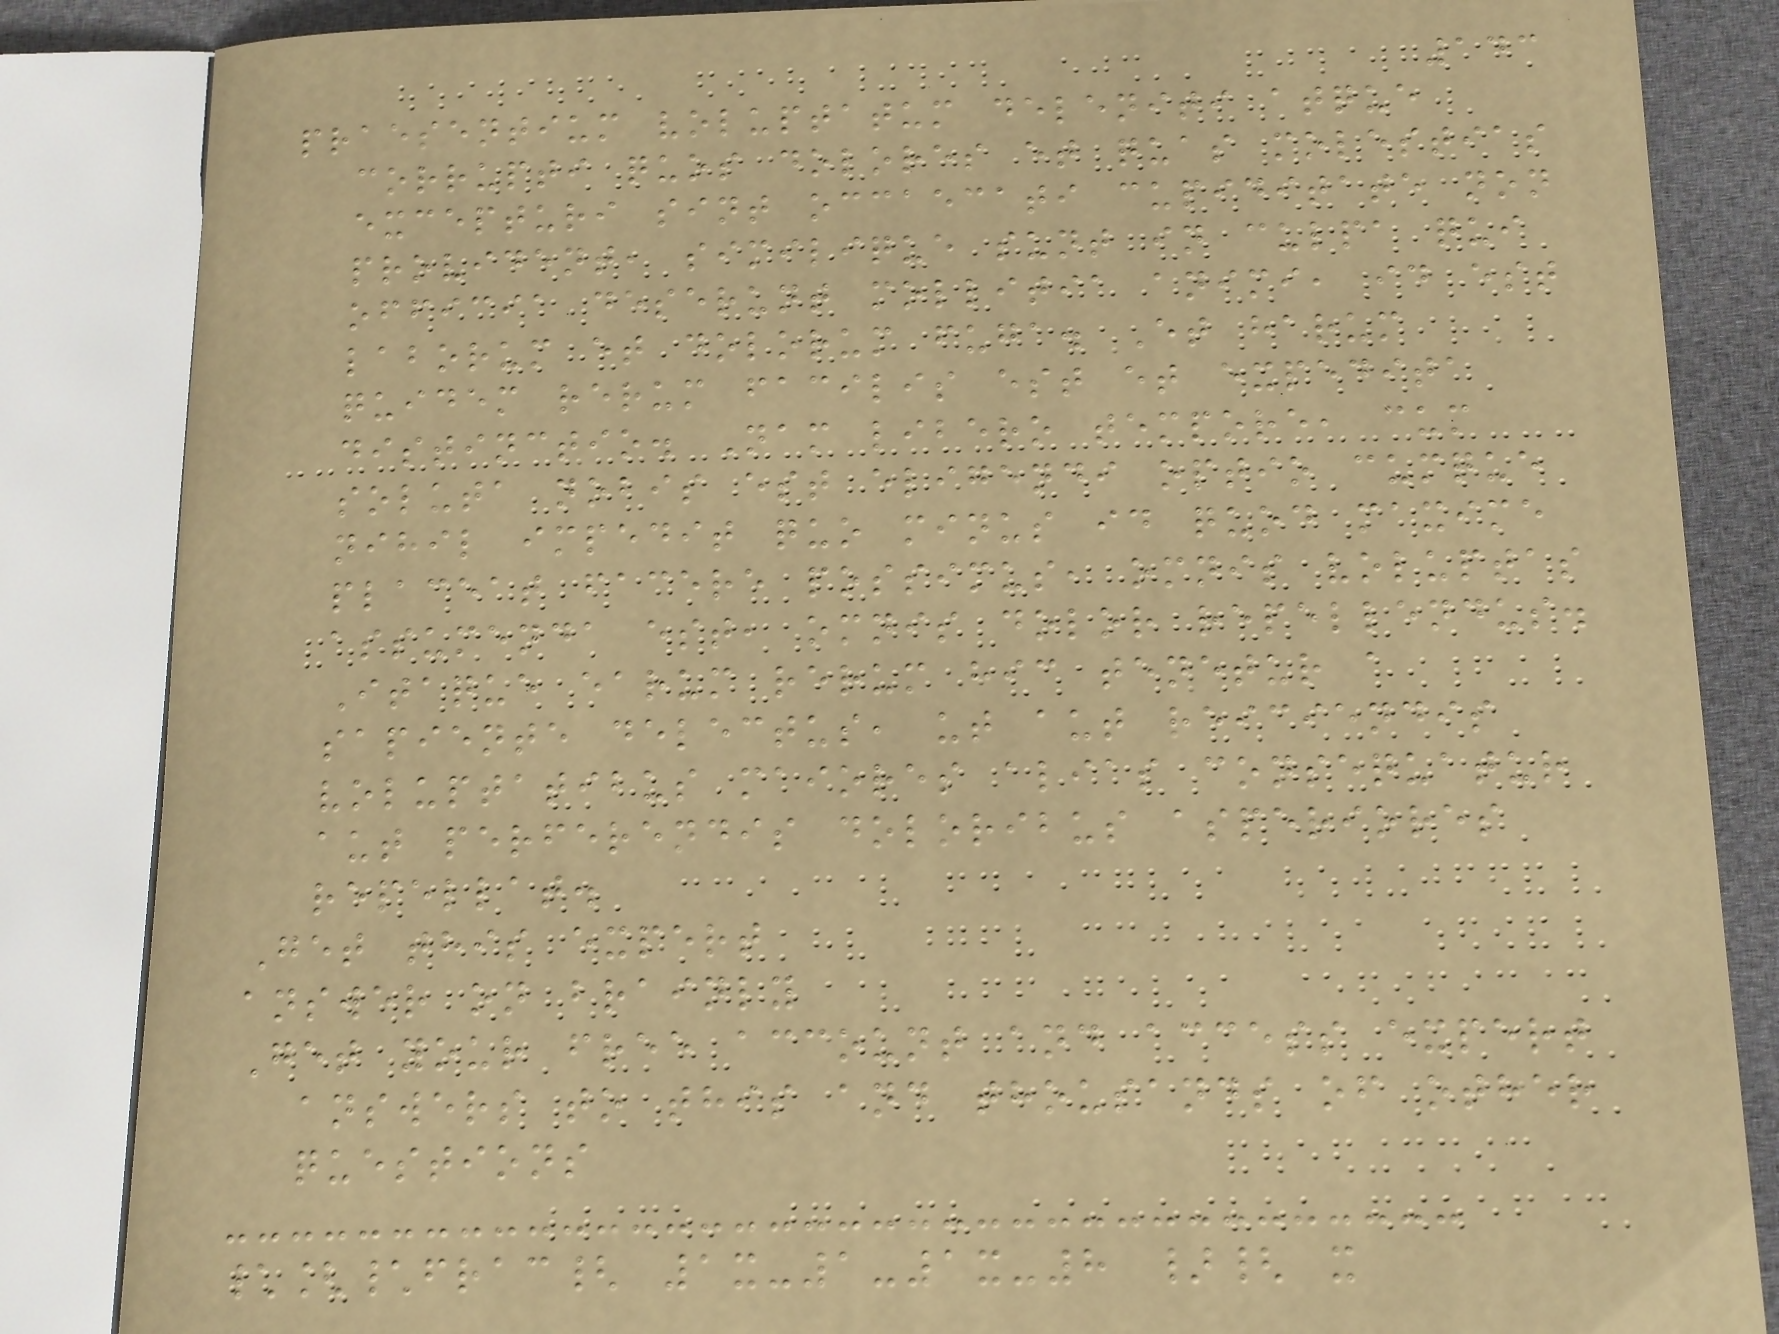143
praesentium voluptatum deleniti atque
corrupti quos dolores et quas molestias
excepturi sint occaecati cupiditate non
provident, similique sunt in culpa qui
officia deserunt mollitia animi, id est
laborum et dolorum fuga. Et harum
quidem rerum facilis est et expedita
distinctio. Nam libero tempore, cum
soluta nobis est eligendi optio cumque
nihil impedit quo minus id quod maxime
placeat facere possimus, omnis voluptas
assumenda est, omnis dolor repellendus.
Itaque earum rerum hic tenetur a
sapiente delectus, ut aut reiciendis
voluptatibus maiores alias consequatur
aut perferendis doloribus asperiores
repellat.
Get this expert
answer on brainly
Get your free account and access expert
answers to this and thousands of other
questions
\[\frac{ 1x-1-1x-8 }{ x
